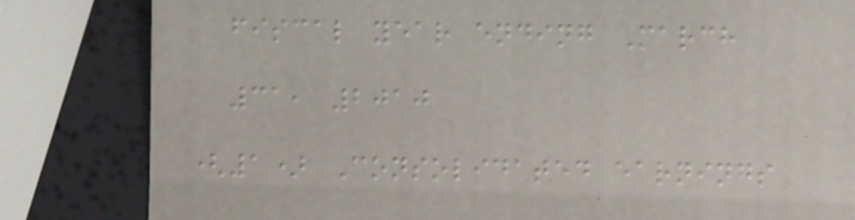fiscal year ending March
31, 2010
(1) Consolidated earnings
